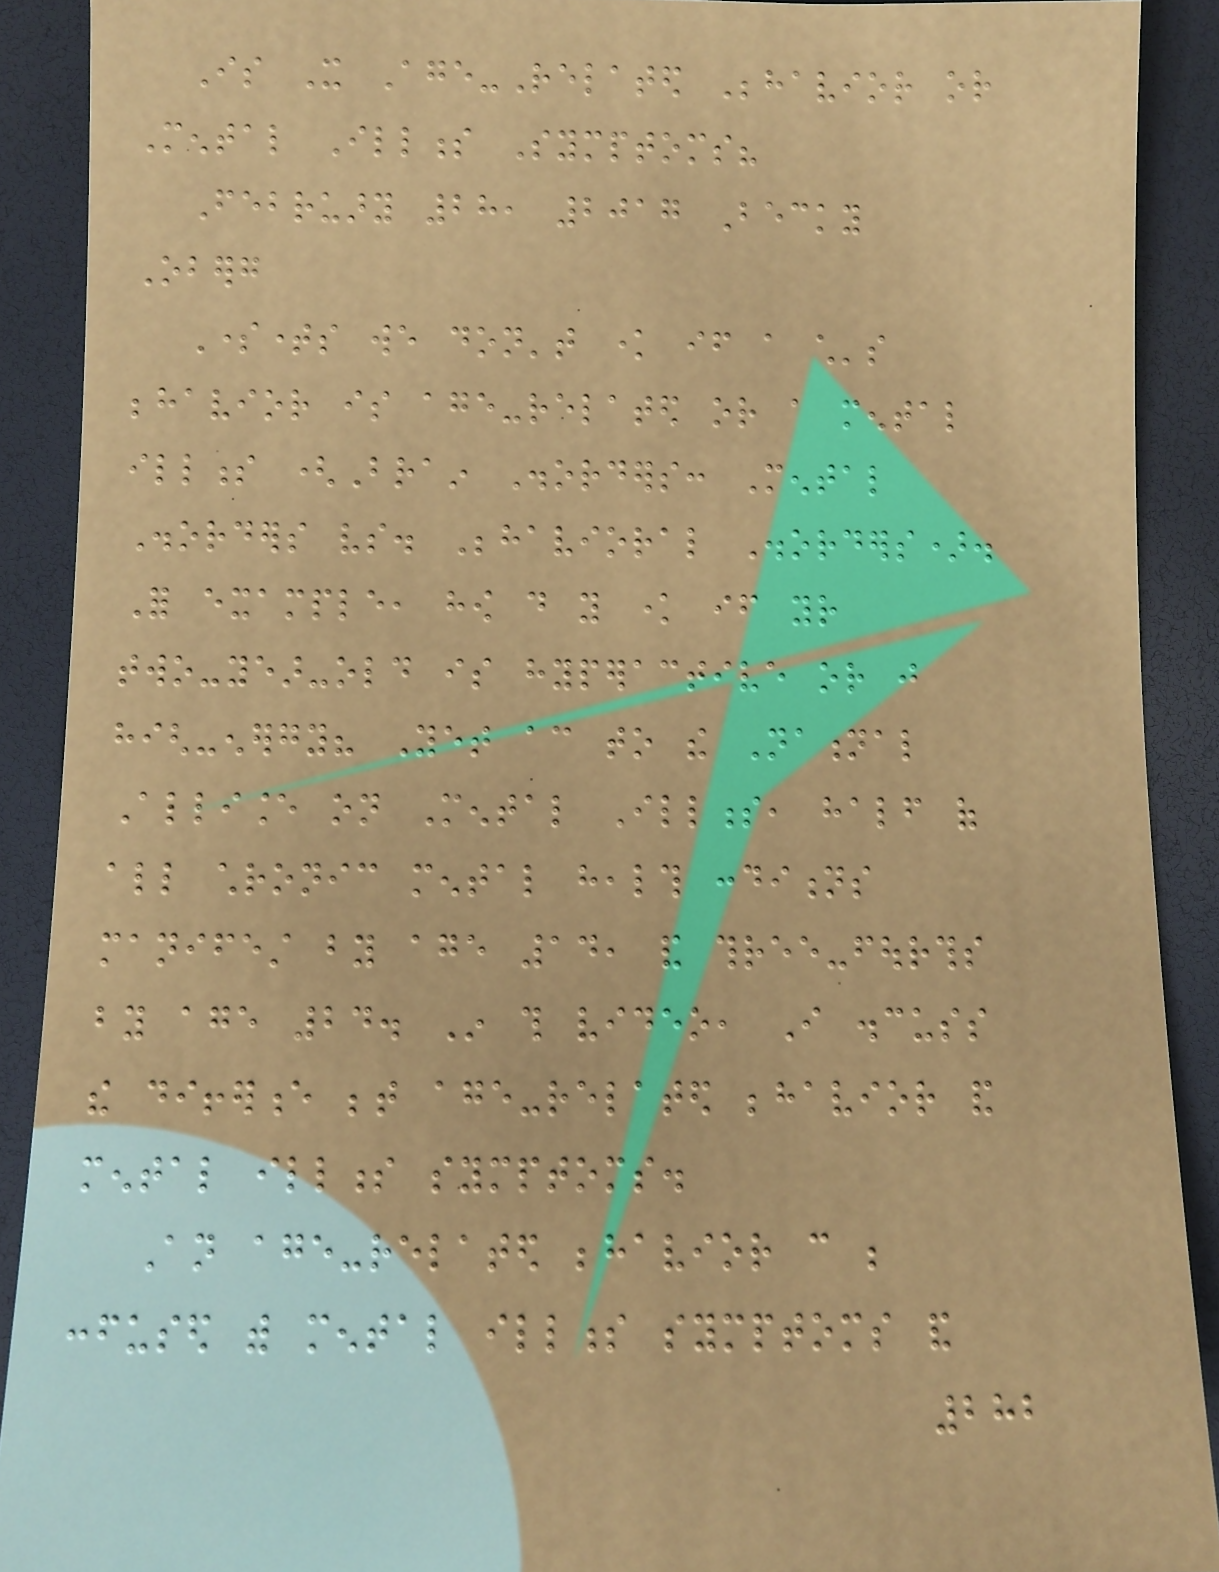Is It Age-Related Behavior or
Mental Illness Symptoms?
February 28, 2017 Becky
Oberg
Sometimes we don't know if a child's
behavior is age-related or a mental
illness (Brain Disorders: Mental
Disorders vs. Behavioral Disorders).
For example, how do you know if your
two-year-old is hyperactive or just
high-energy? Yet according to the National
Alliance on Mental Illness, half of
all chronic mental health conditions
manifest by age 14, and three-fourths
by age 24. In this video, I discuss
the difference between age-related behavior and
mental illness symptoms.
An age-related behavior can be
confused with mental illness symptoms and
282
